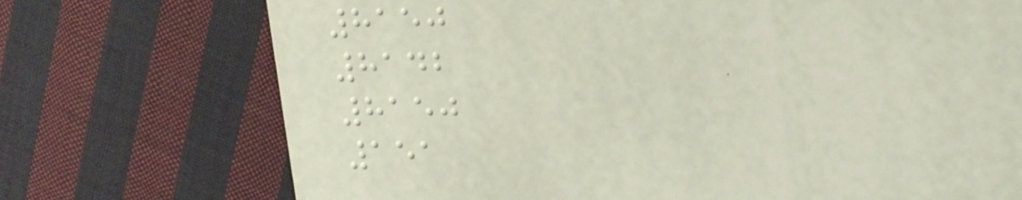8150
8142
8150
151
